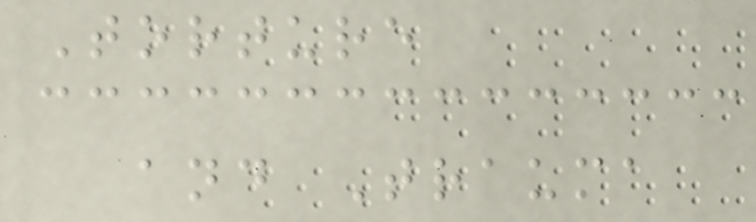Torture
and Trauma
